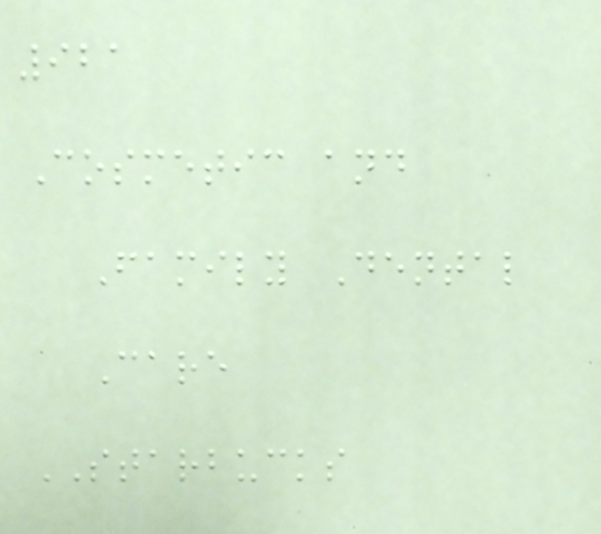921
Cosmetic and
Family Dental
Care
STARBUCKS
